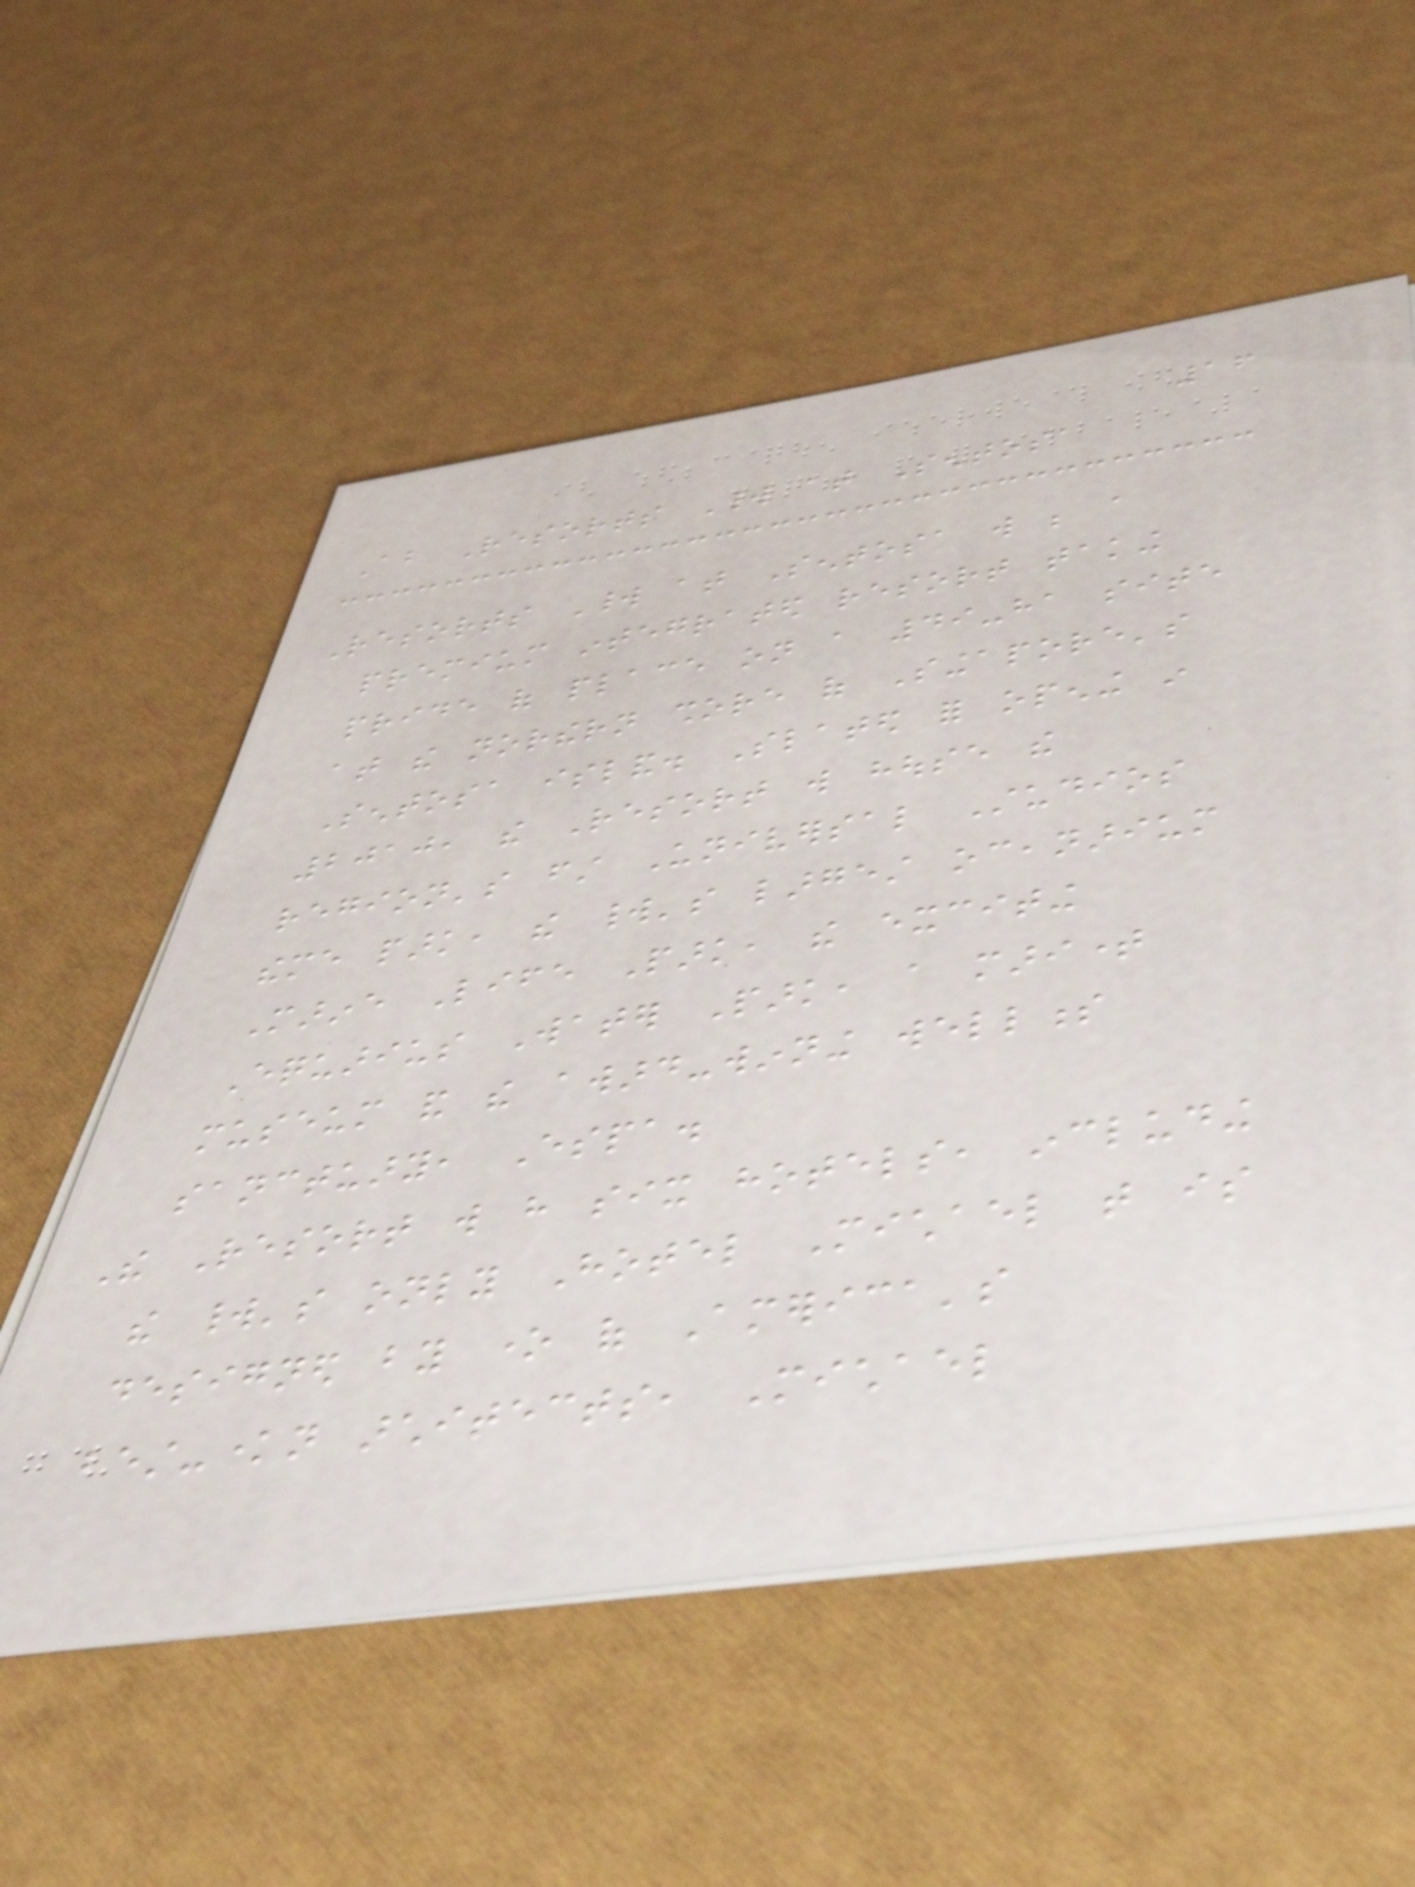16
About Resorts World at Sentosa
Resorts World at Sentosa will be a
premium integrated resort taking
pride of place on a 49-ha site
at the northern shore of Singapore's
Sentosa island. Slated for opening in
2010, the Resort will house the
region's first Universal Studios
theme park, the world's largest oceanarium
Marine Life Park, the exciting
Equarius Water Park, a maritime
museum and the award-winning wellness
sanctuary, Espa.
The Resort will have six hotels, including
the world's only Hotel Michael that is
designed by one of America's
best-known architects, Michael
